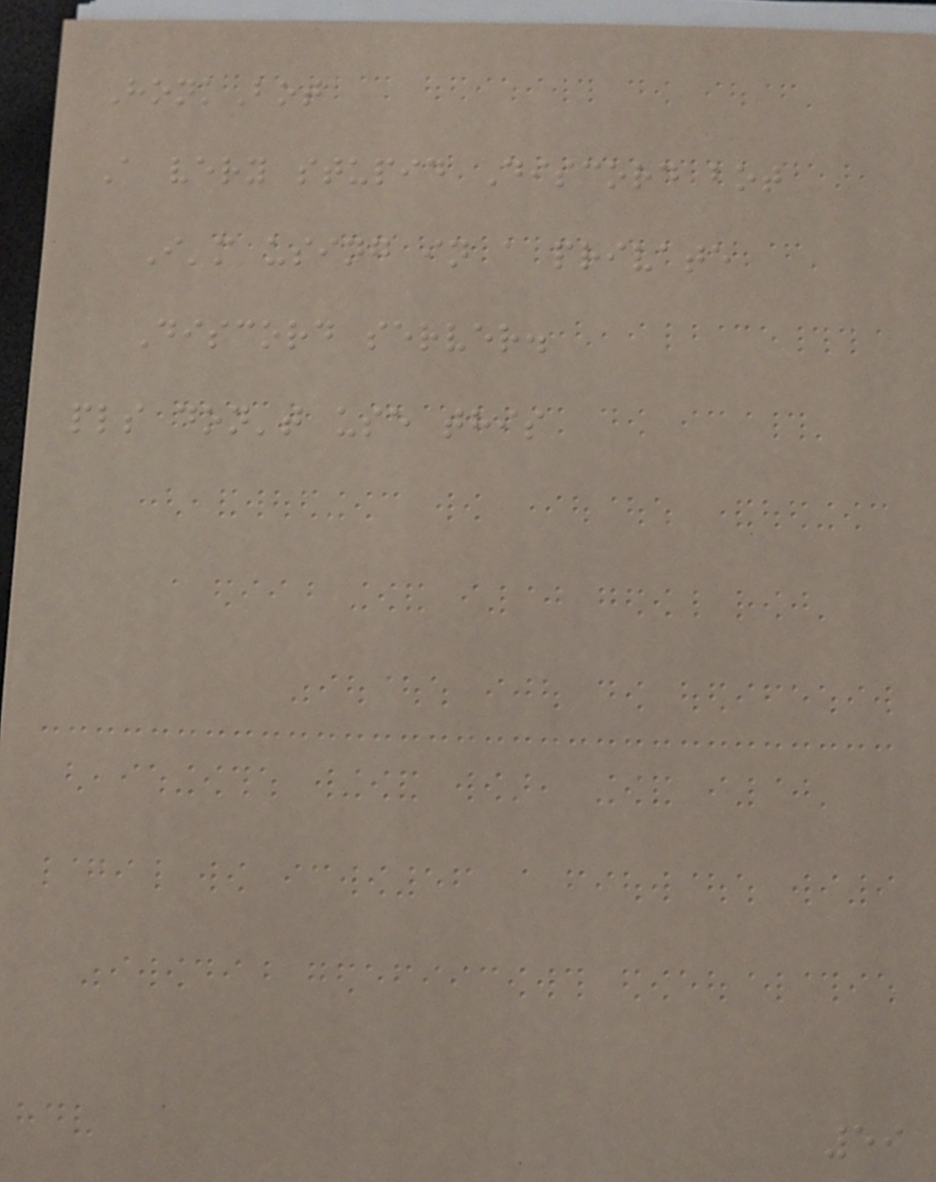HonkBot
A very stupid Discord bot
I'm using in a private
Discord server.
pls don't use this
59
